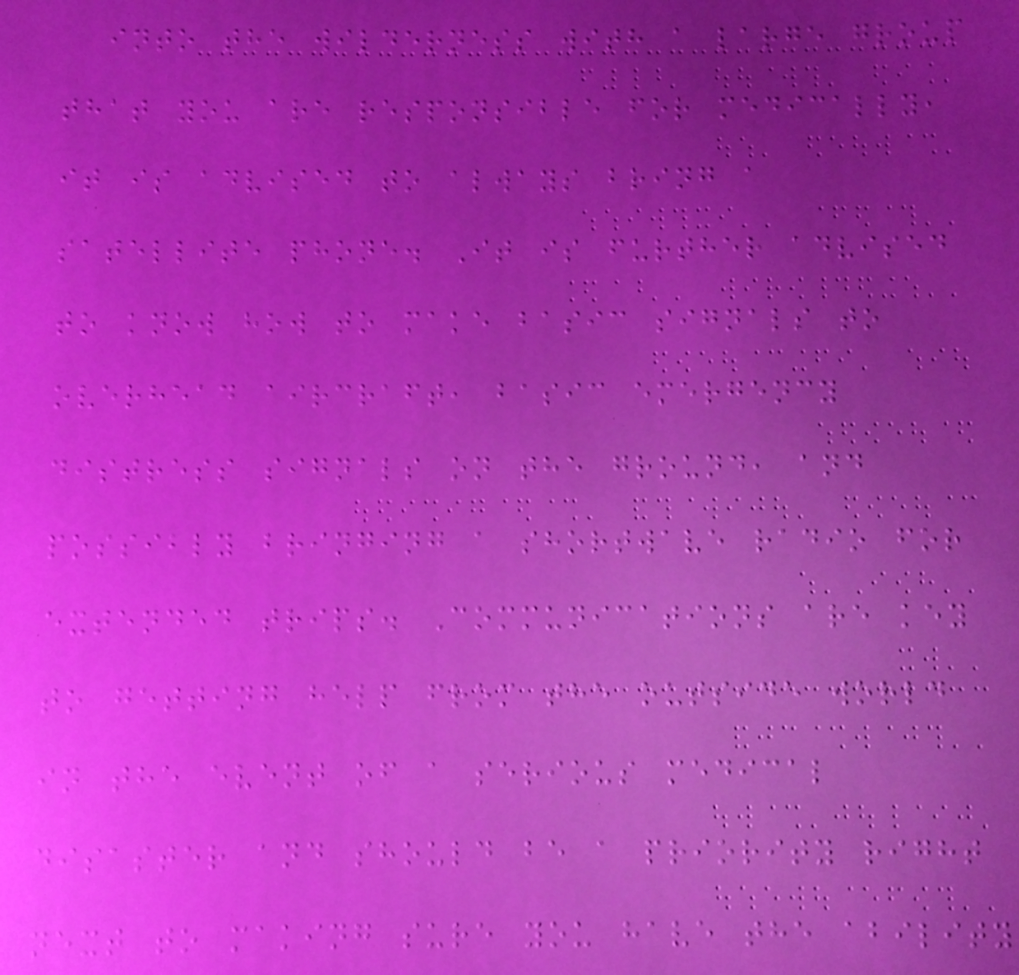into the wilderness with a large group
that you are responsible for medically,
it is advised to always bring a
satellite phone. It is further advised
to know how to make basic signals to
overhead aircraft, basic emergency
distress signals on the ground, and
possibly bringing a shortwave radio for
extended trips. Communications are key
to getting help from the outside world
in the event of a serious medical
disaster and should be a priority right
next to making sure you have the ability
